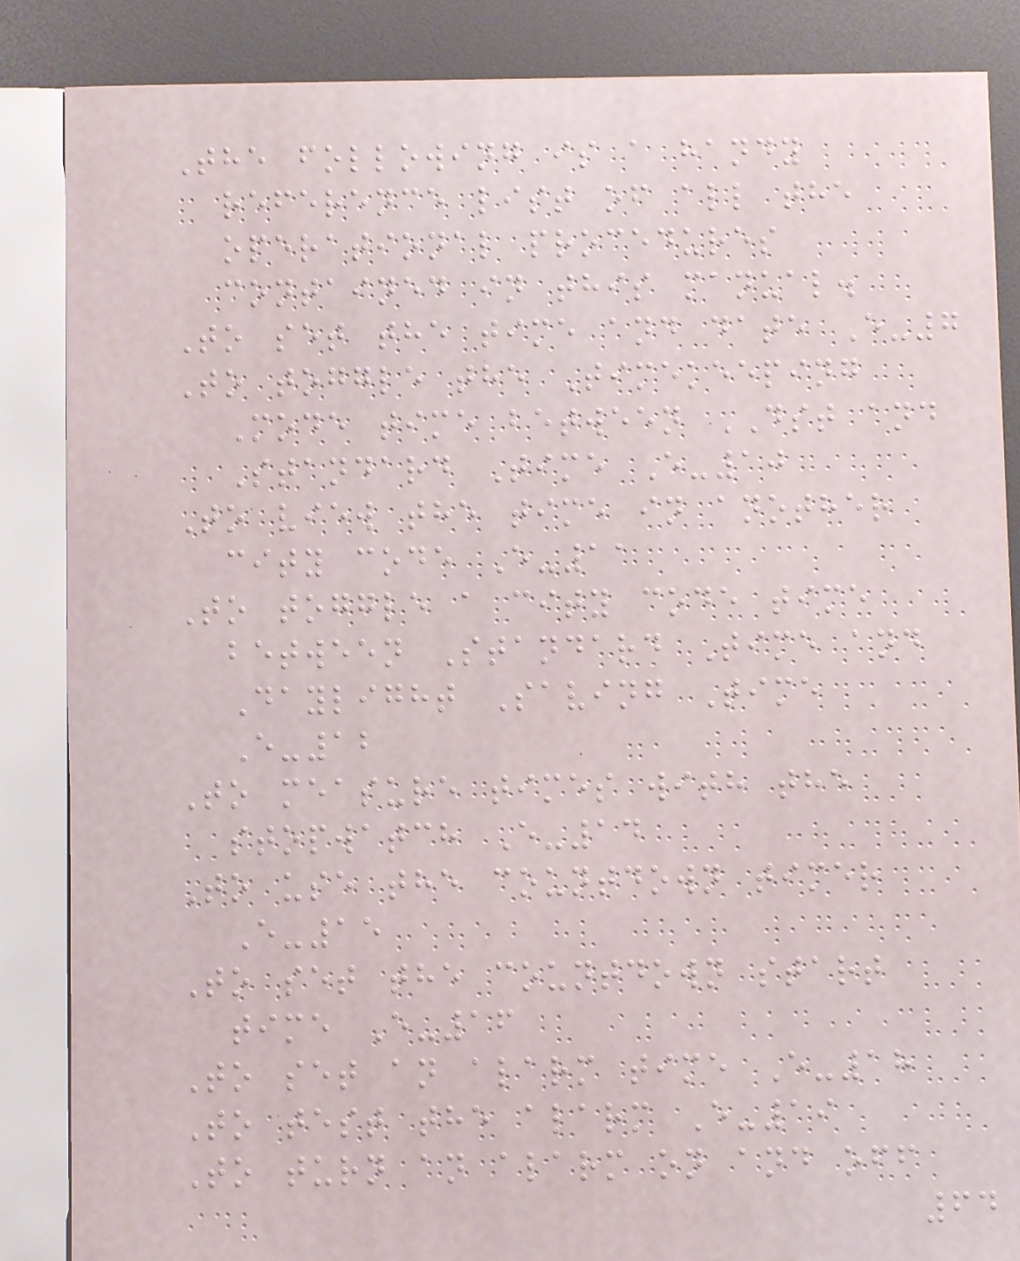The following is a handy
reference list of all the
operational procedures
contained in this manual.
To set the time and date E-7
To toggle the Timekeeping
Mode time between DST and
Standard Time E-10
To view the time in another
city code E-11
To toggle a city code time
between Standard Time and
Daylight Saving Time
E-12
To measure times with the
stopwatch E-14
To use the countdown timer
E-15
To set the countdown start
time E-16
To set an alarm time E-18
To test the alarm E-19
To turn an alarm on and off
64
